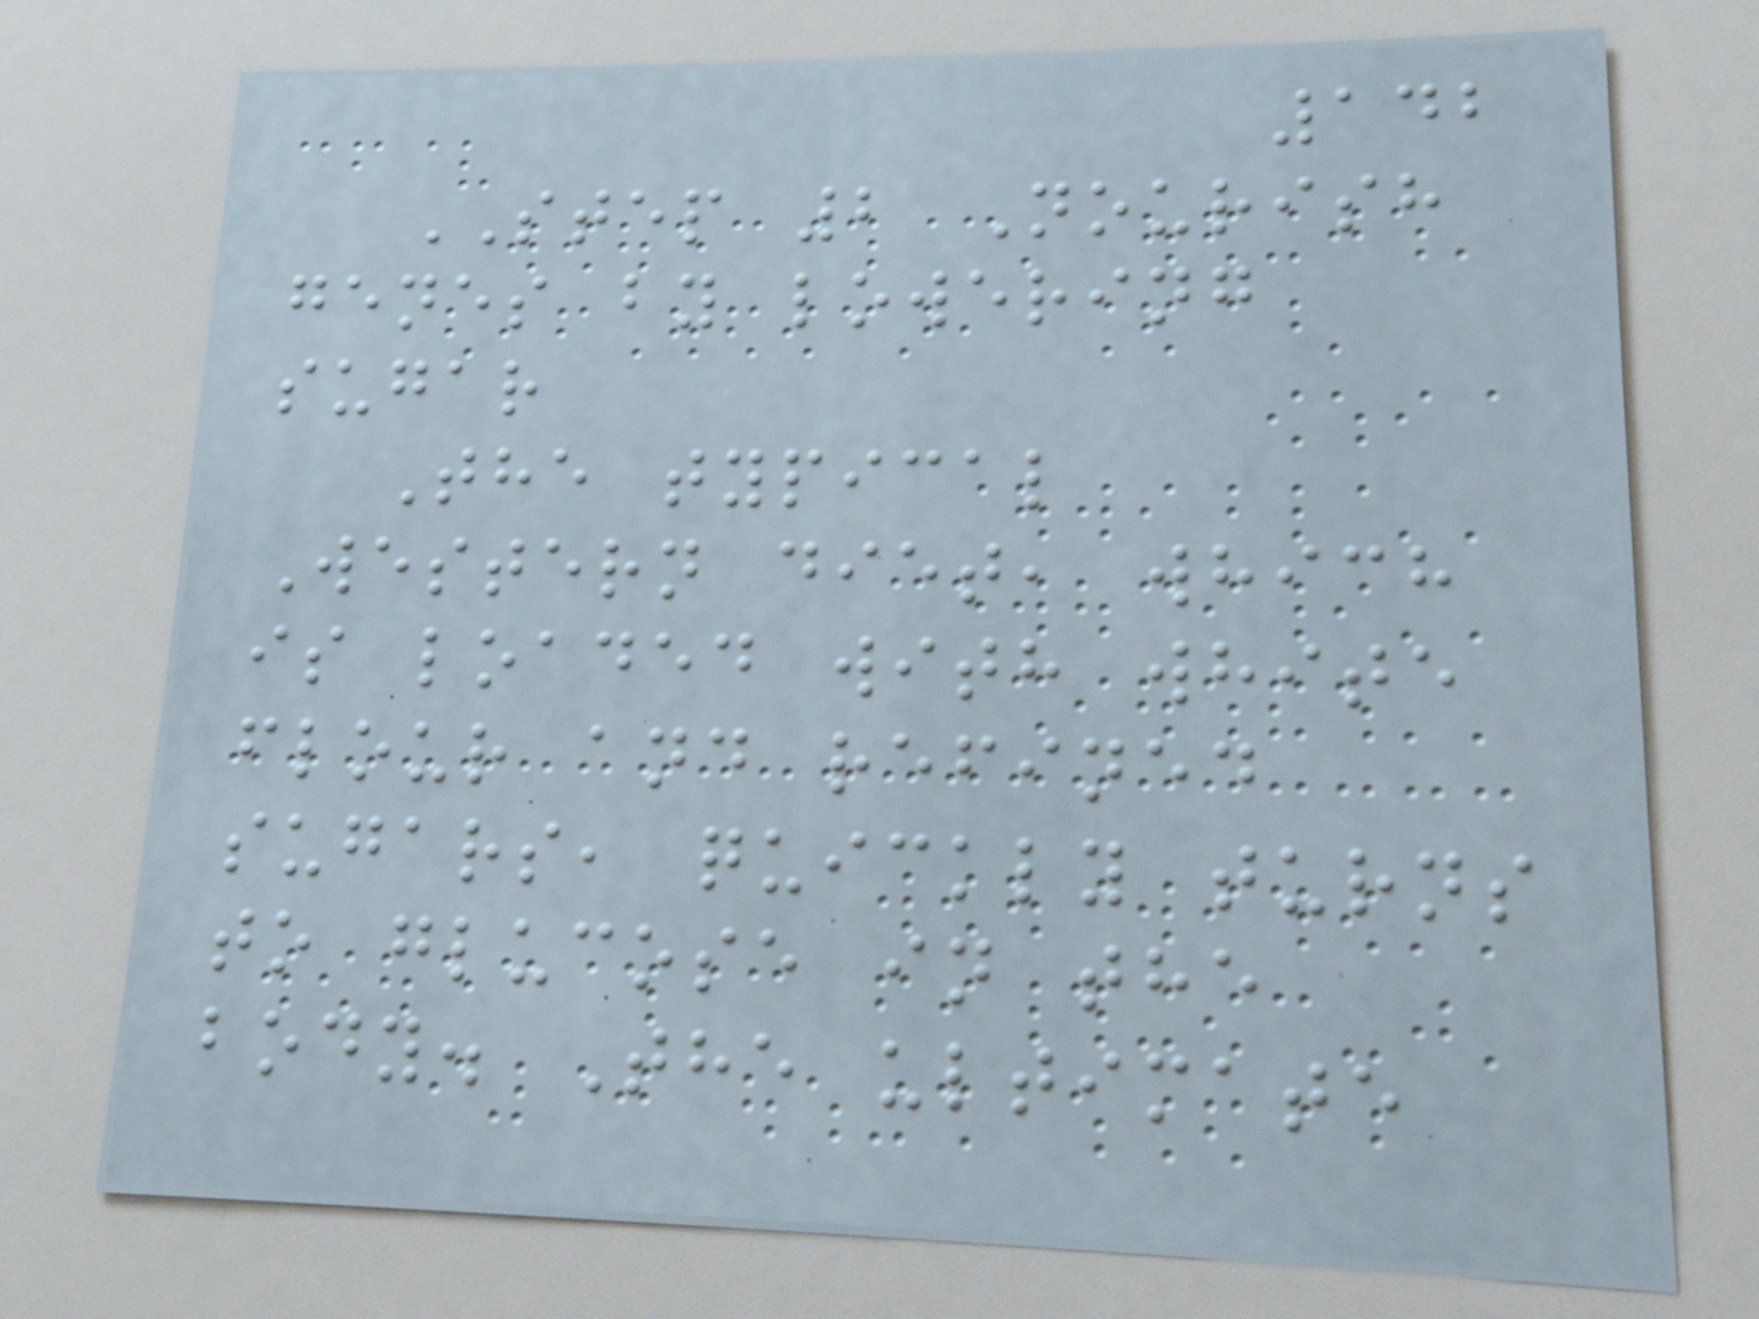142
STEP 2 Nourish
genes by lowering
sugar
The typical
Western diet, which
is loaded with white
flour and refined
sugars, quickly turns
to glucose in the
body. The ultimate
